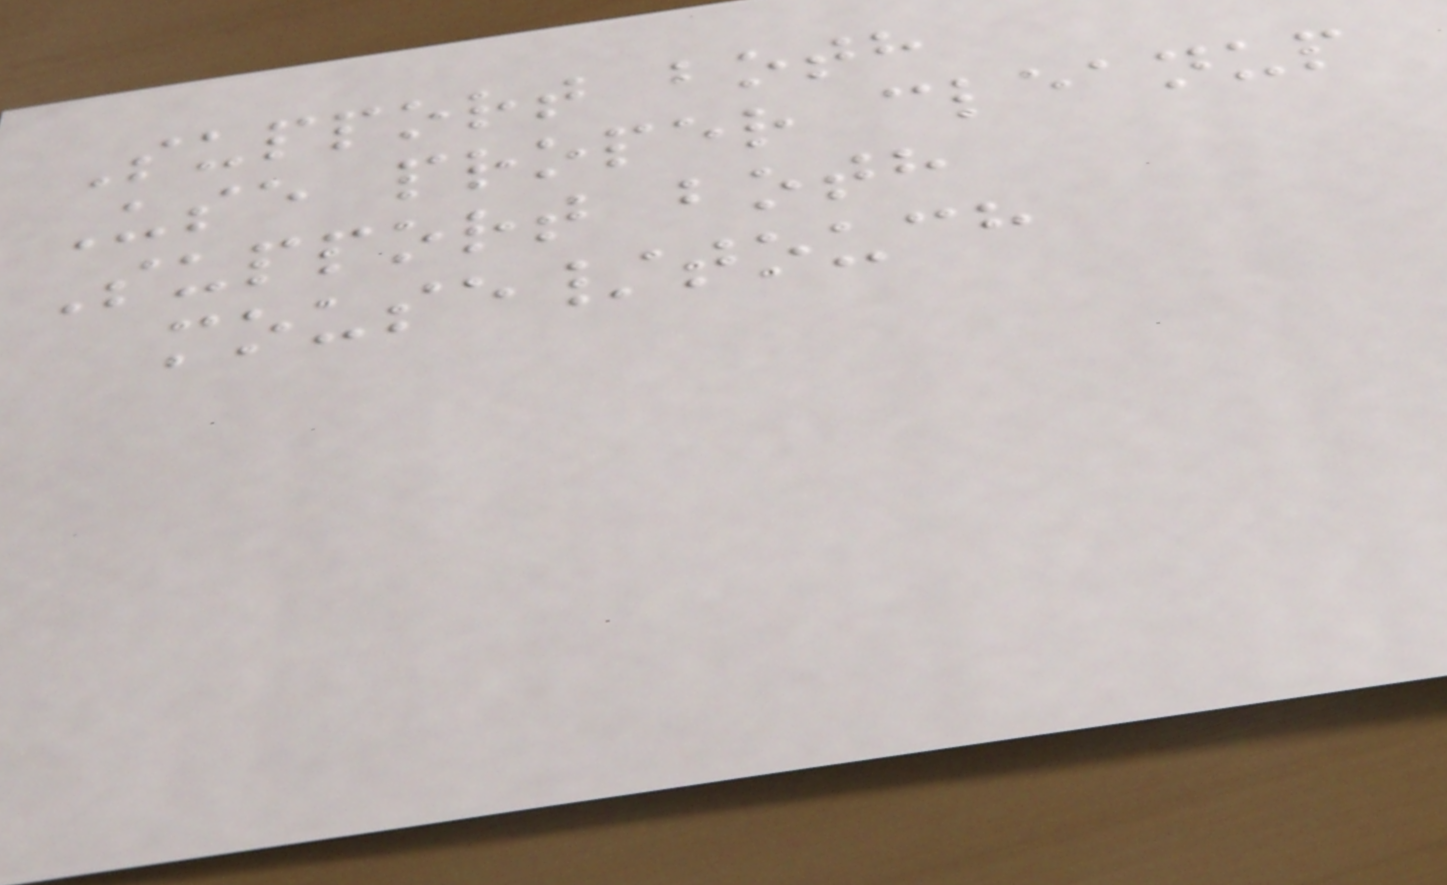Support both
Use proper cleanup
Support both
mouse/touch
